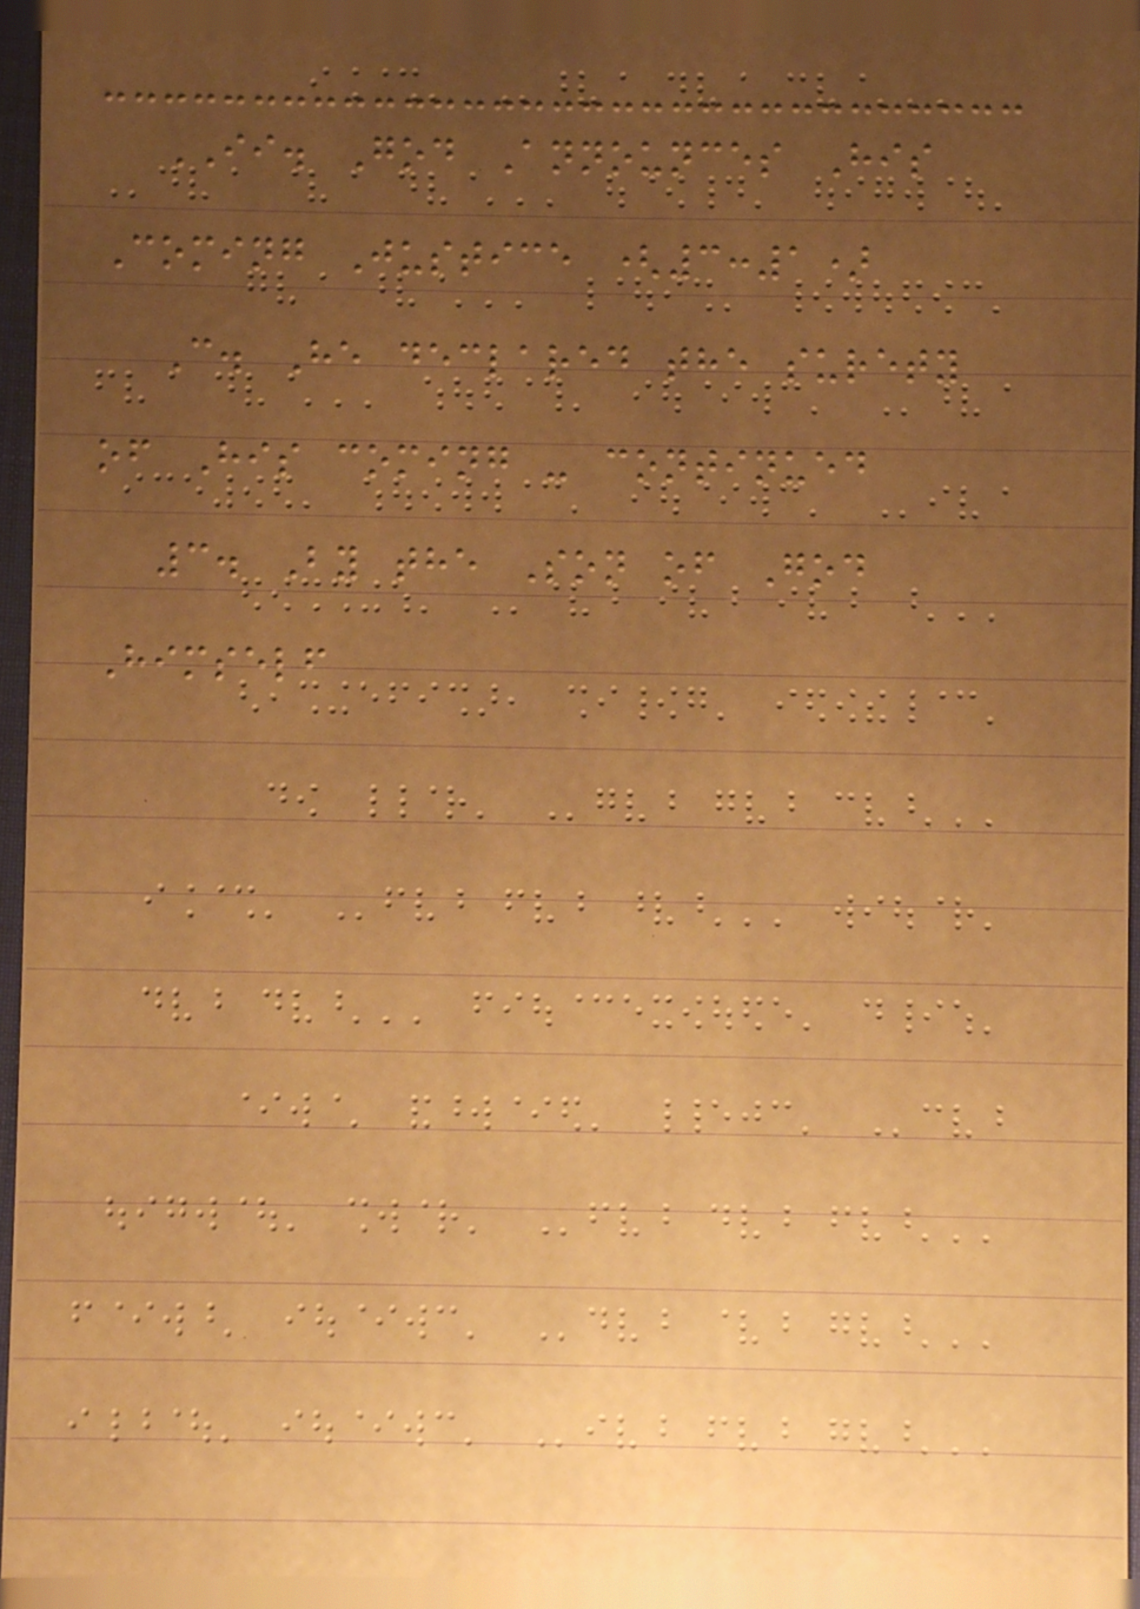II. God Announces His
Coming Justice (3:1)
C. He declared the surety
of His coming - continued
3. By the Son of God
Himself
